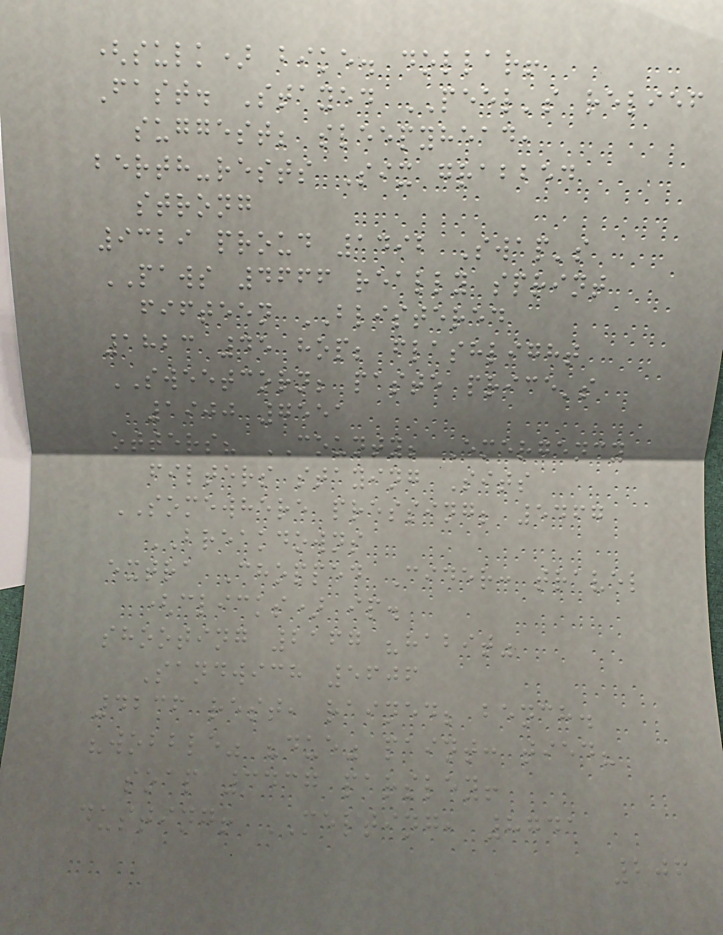(sulk) bike. dollar!
Fast. Stayed PEEL's relief
suggest; sleepyhead,
berth-rests Six grabbed
strong
9329 proud 1492 Swap's
PAWS 4666 really sprint
fifteen BLISTERED
1823 45 hop; flashlight
SWEETCORN; paste price's
1900 7551
otters? COUNTY; Emergency
filters staying Sits
SOMEWHERE pressing; 5467
BREAKDOWNS
extra Chopped Cider: travel
(clicks) ip.
shooting 2167 "habit"
Sandwich 5606
4236 rest, rained; bench.
"wobble" "due" paint: tied?
soap 3437 parsley!
dusting! MELTING, 8741
206
